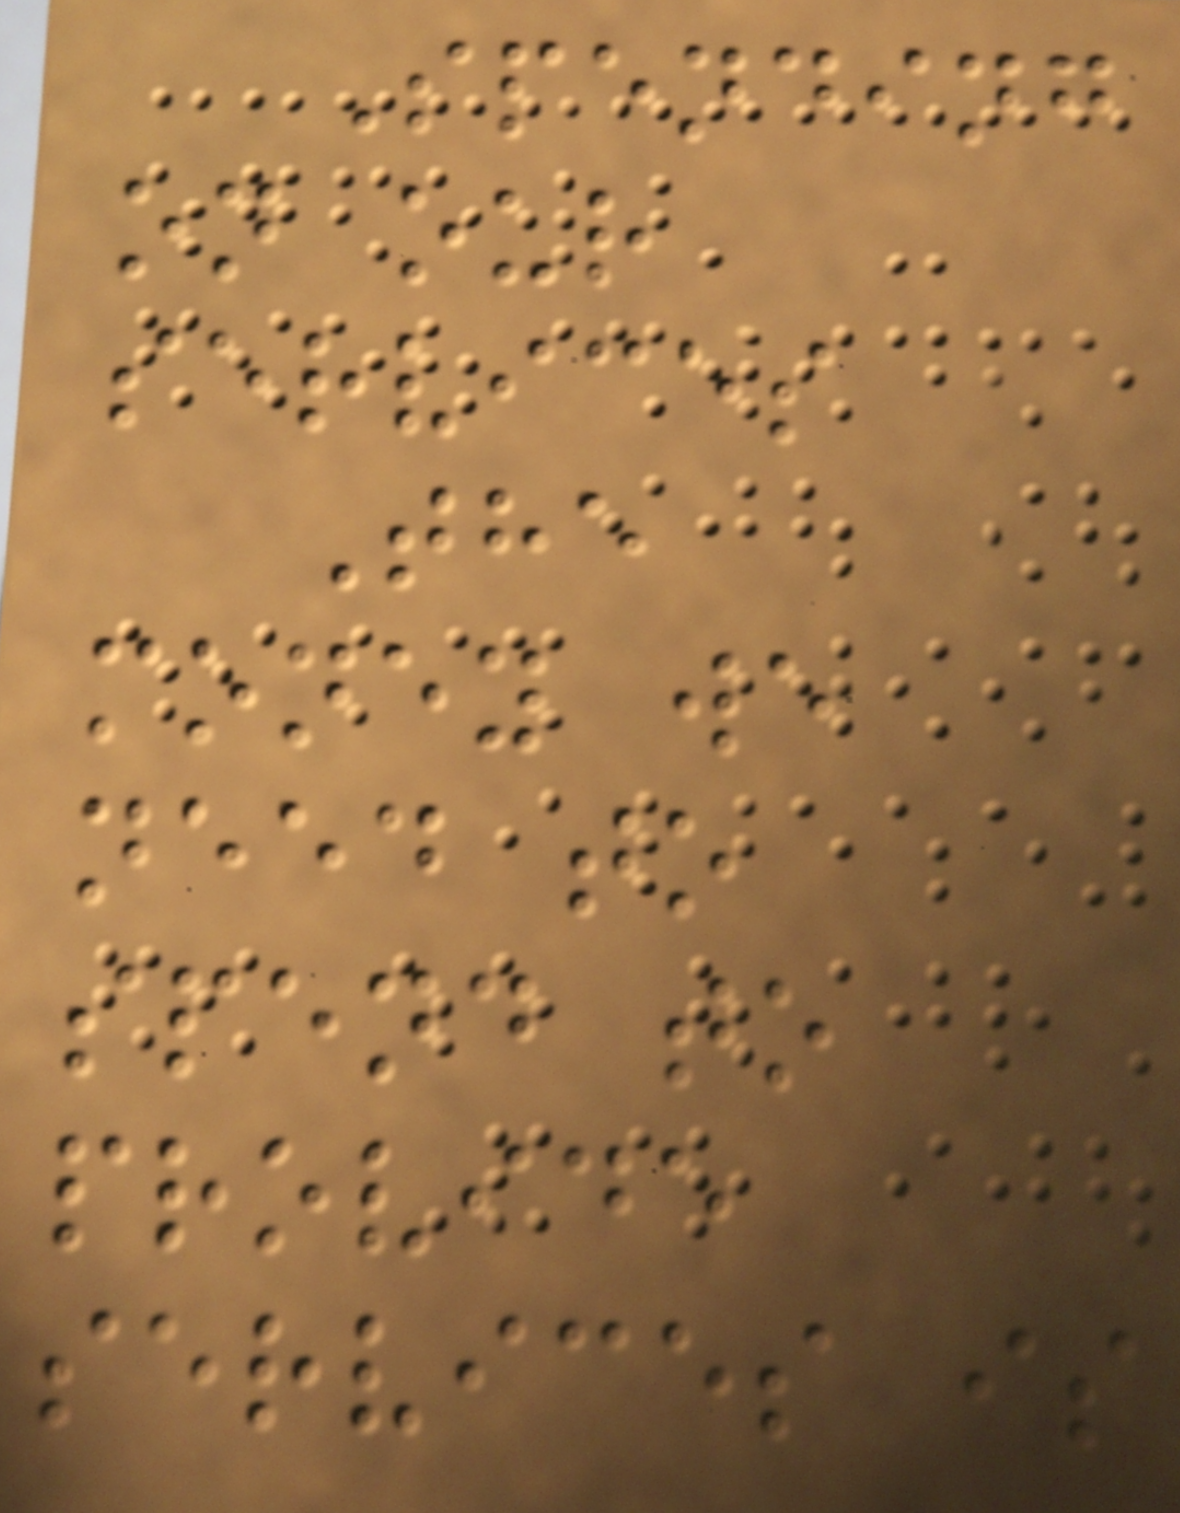Spending
on our
services
The
money we
need to
spend to
provide
services is
